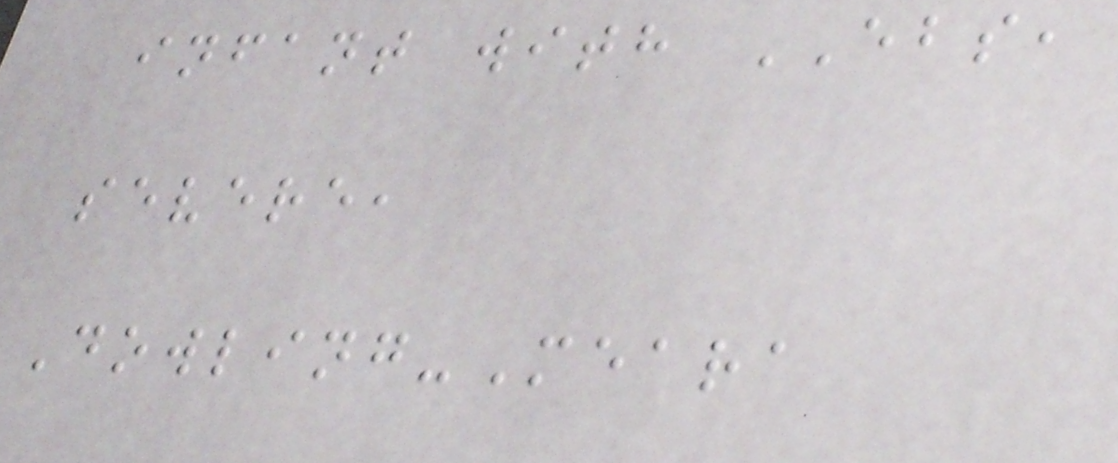infant with EBS,
severe,
Dowling-Meara
